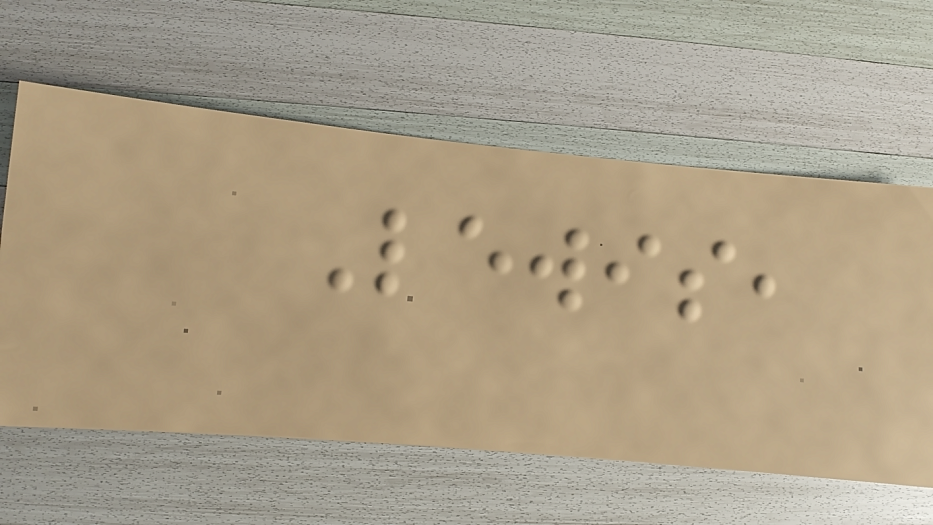Lewis,
